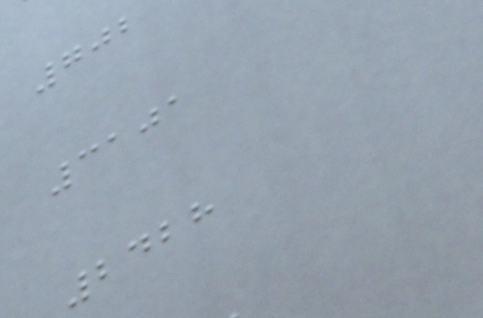702
3101
2428
